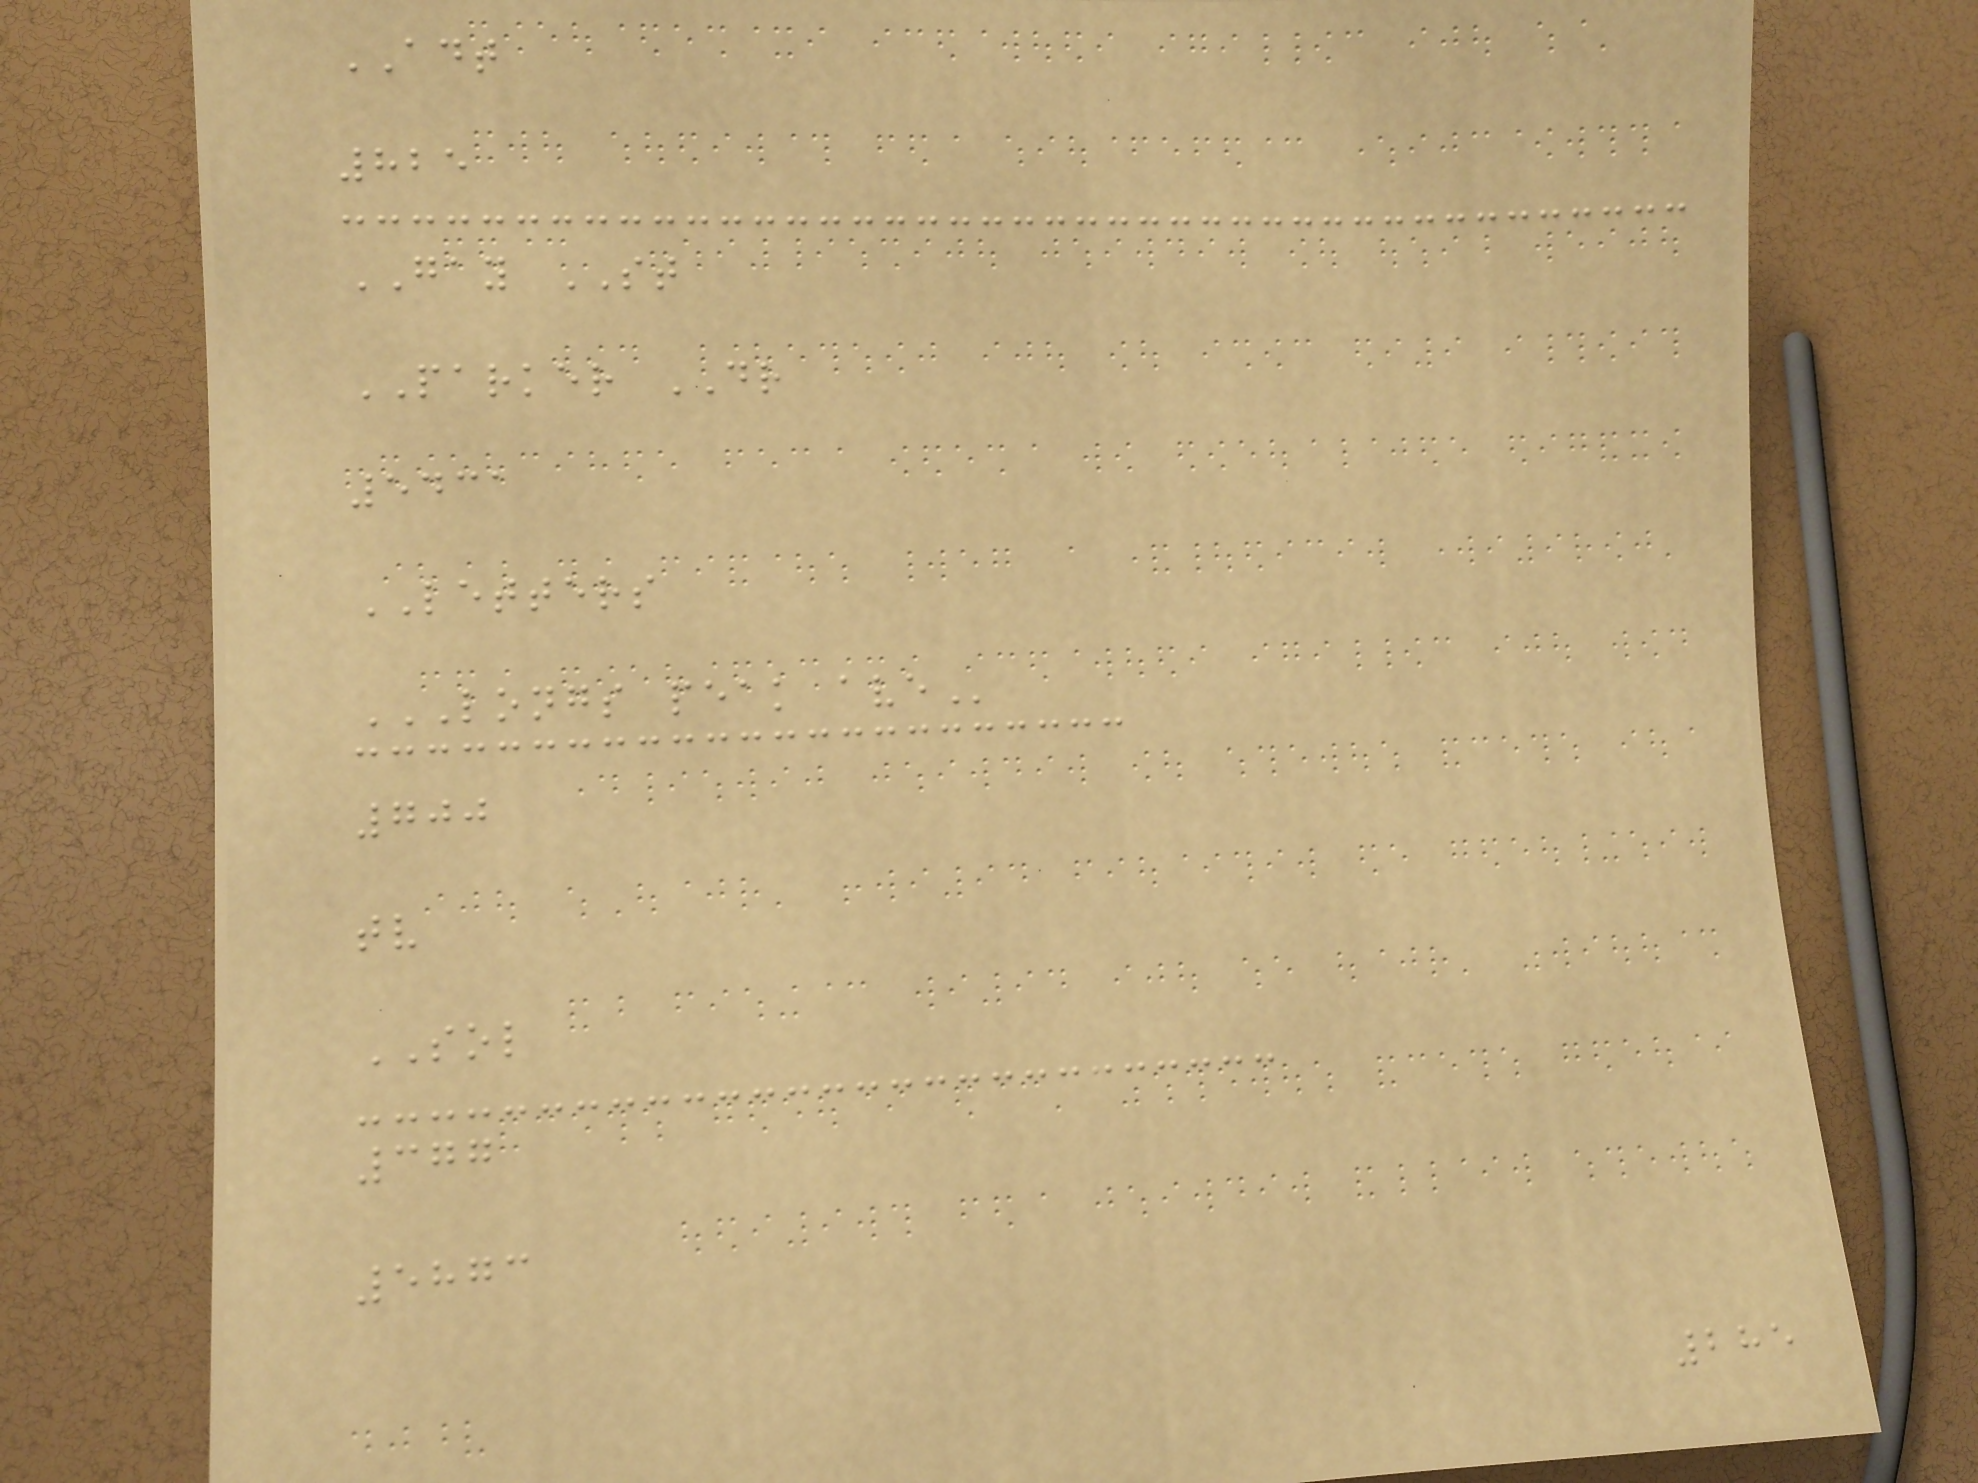ADT
825
GAY ST
PARKER DR
5431
LETTERS
LONGS PEAK AVE
700
tv
SOL
377
5873
285
